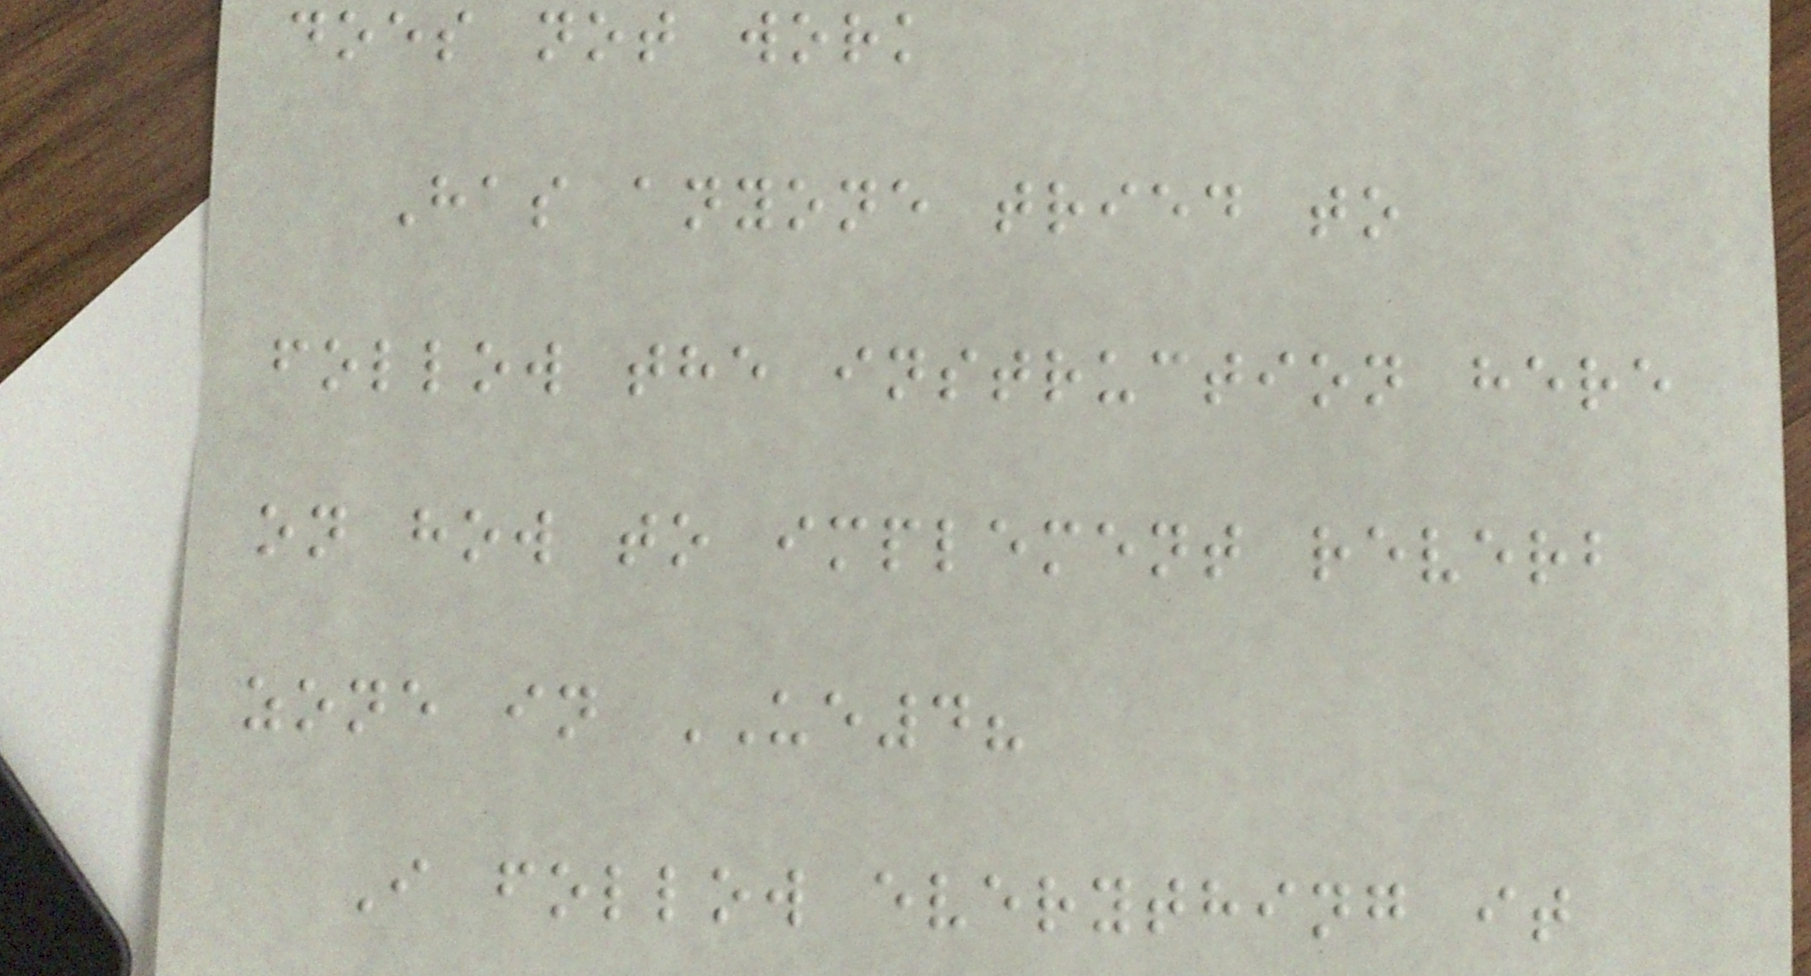does not work
Has anyone tried to
follow the instruction here
on how to implement reverb
zone in UE4?
I follow everything it
